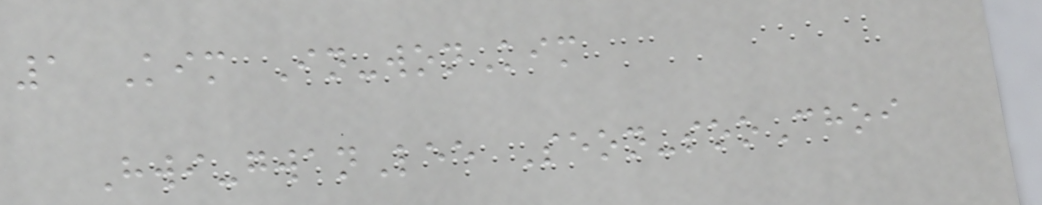1 Kim In-wonKim
Hwi-gwanLee Seon-sooChoi
